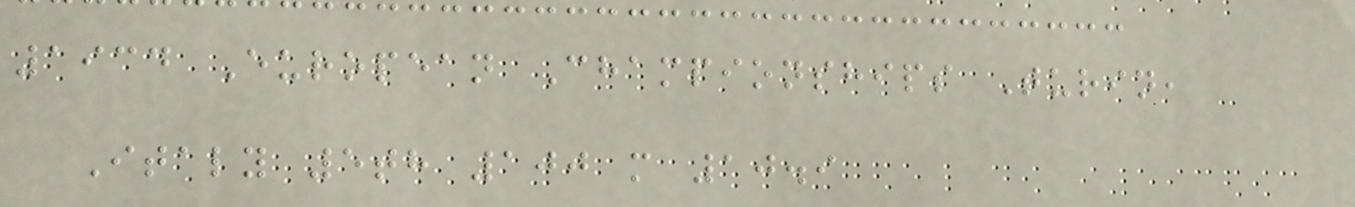1934 European Championships Turin,
Italy 5th 100 m 10.9
